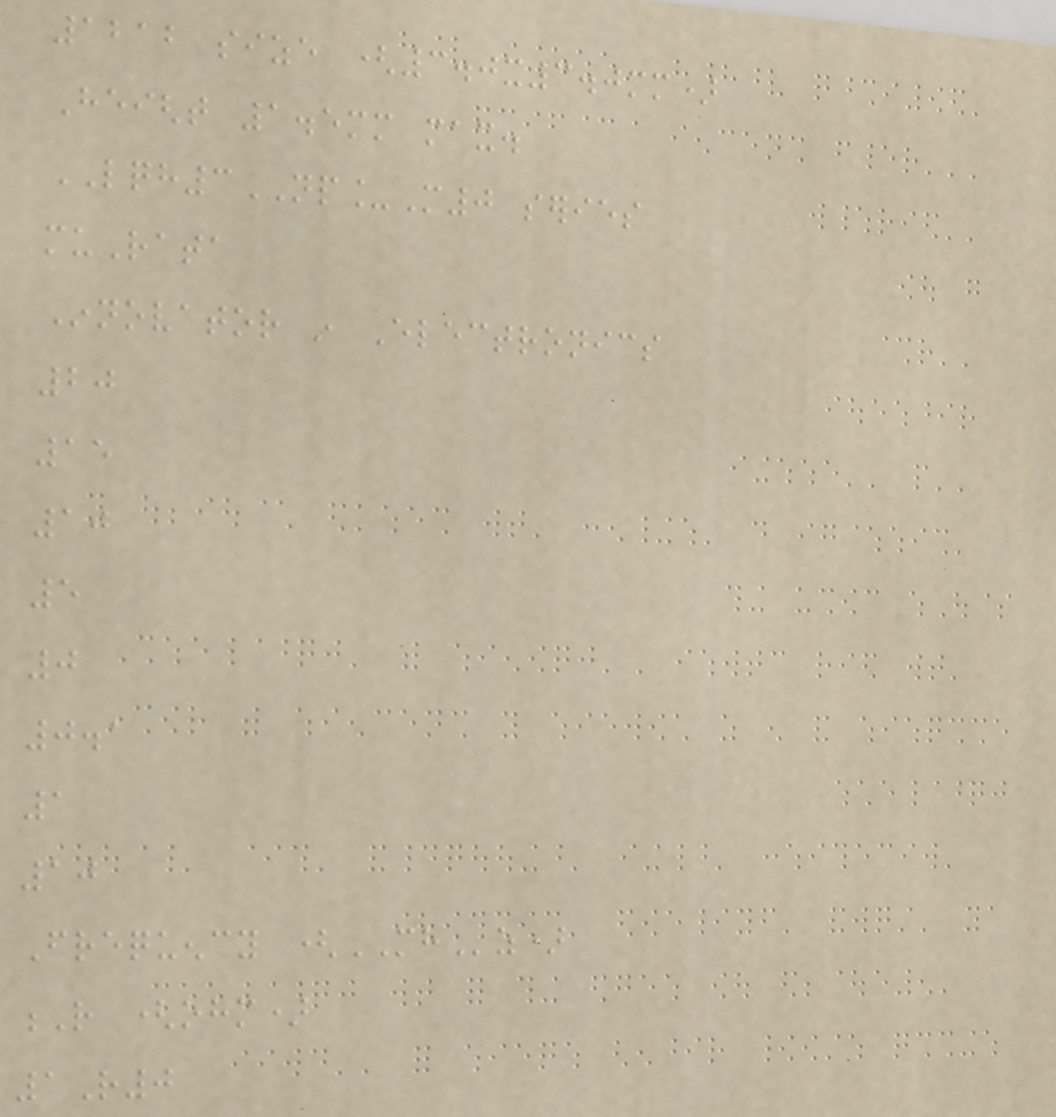1212 size (3.0x3.0mm)
Height 1.5mm max.
LQH3NP_M0 series
muRata
Innovator in Electronics
20
15
10
5
0
0.1
1
10
Frequency (MHz)
R (ohm)
1R0
